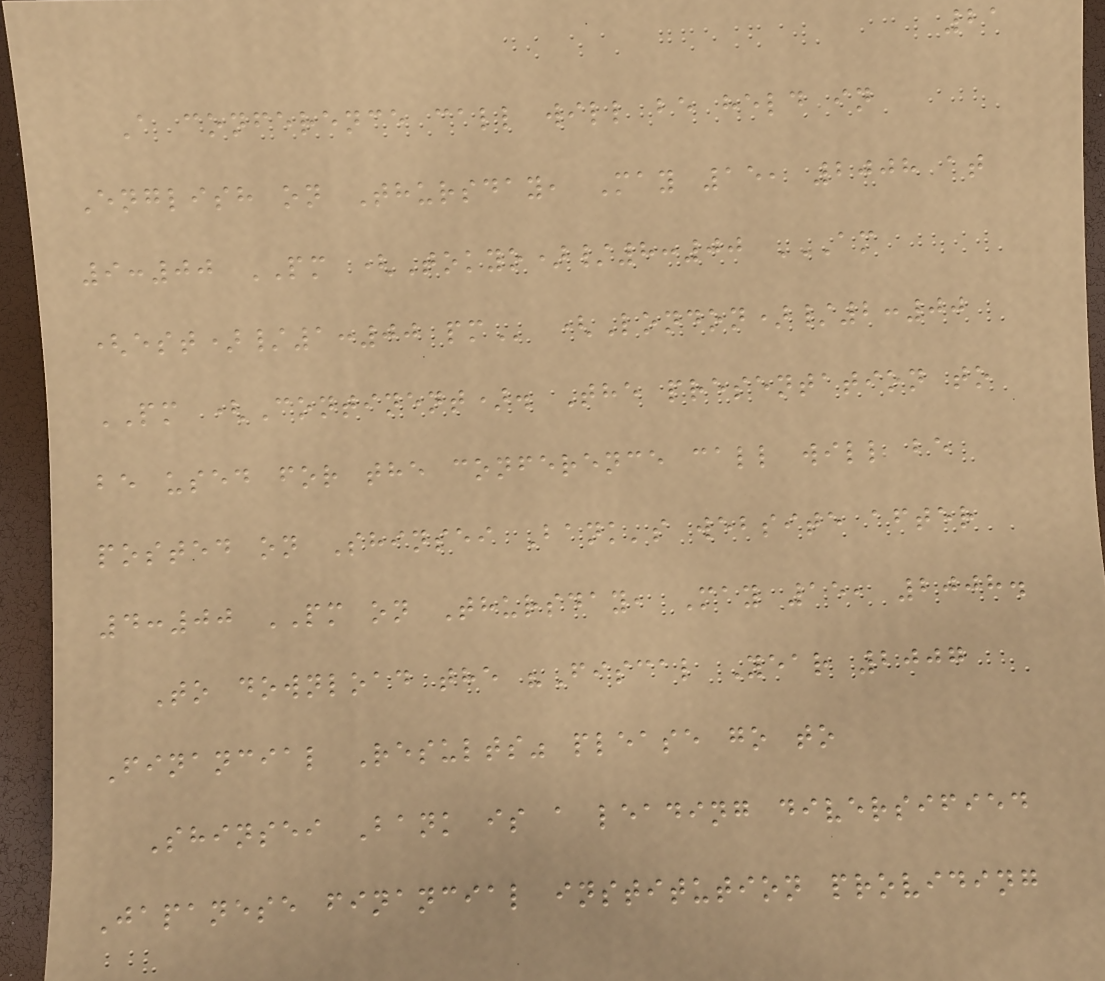21
A conference call will be held in
English on Thursday, May 15, 2008 at
9:00 PM (Tokyo)/8:00 AM
(EST)/1:00 PM (London)/2:00
PM (Continent). The presentation to
be used for the conference call will be
posted on Shinsei Bank's website after
4:00 PM on Thursday, May 15, 2008.
To download the "Fiscal Year 2007
Financial Results" please go to
Shinsei Bank is a leading diversified
Japanese financial institution providing
